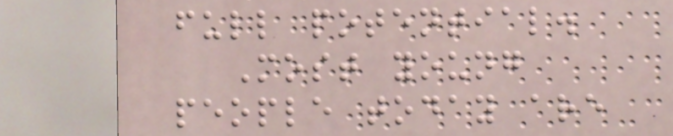full potential.
Most young
people today are
